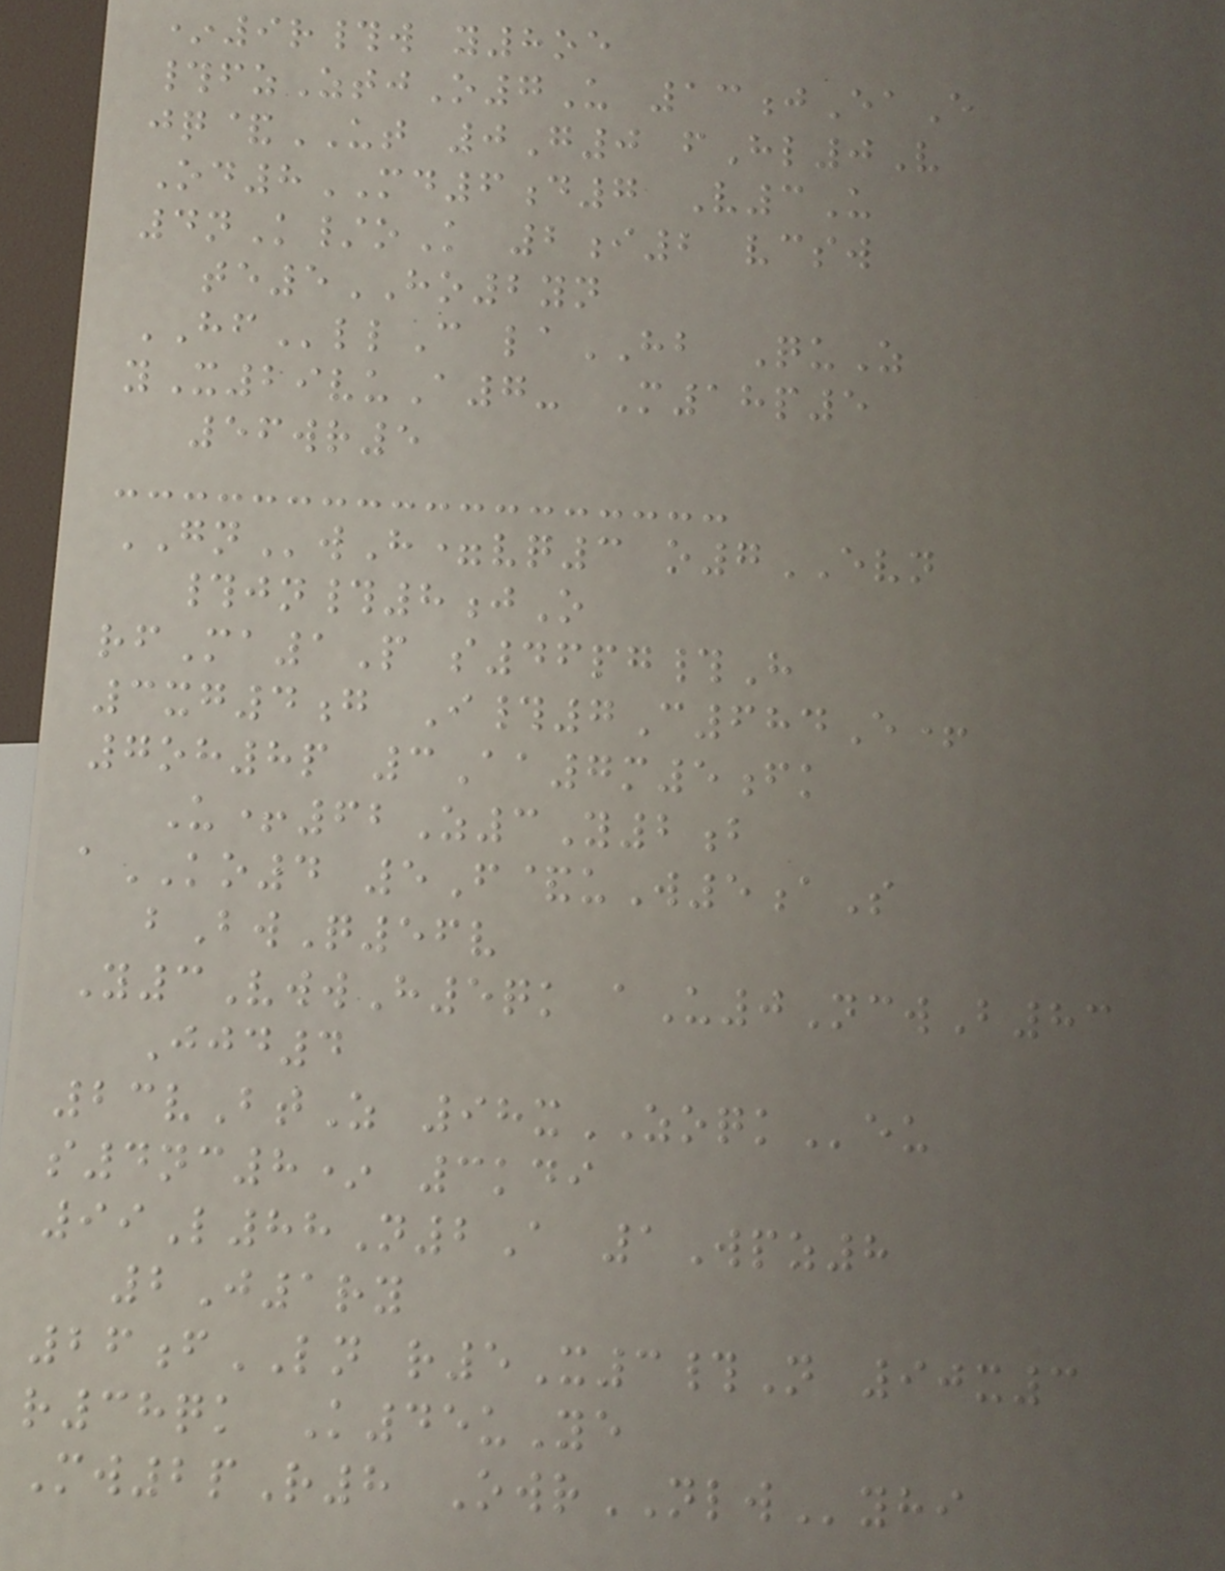*9r#w y8oe
#fzZtjO7U 13jEaE
jq&UT 0G0 fHl0V
Od8MD6d7 V3U
4nK/oK 2i2 vcsw
te5HO2yn
HFllC laHB QuZ
yX29vuA7- M18p5
56wr5
GNwH=vq3 o7EVN
#jn#8jO
rfMa1P s46pg#H
3xg4g I#7C684E+
7oh8p 3Aa7m5fk
U+62Z3Y2b
aKO4 5F&uW5aS
bBwQ56v
Y3VwwH5qk aU0NcwB83
Jjd4
23vBtZ 98xZOQKeu
s4nc8* 3kdi
99L88N2A 1Wpz8
2J1ry
26fLN r5X3#N 90x3
r38qk K45uYe
Mw2pR8 OwrNLWyhi
